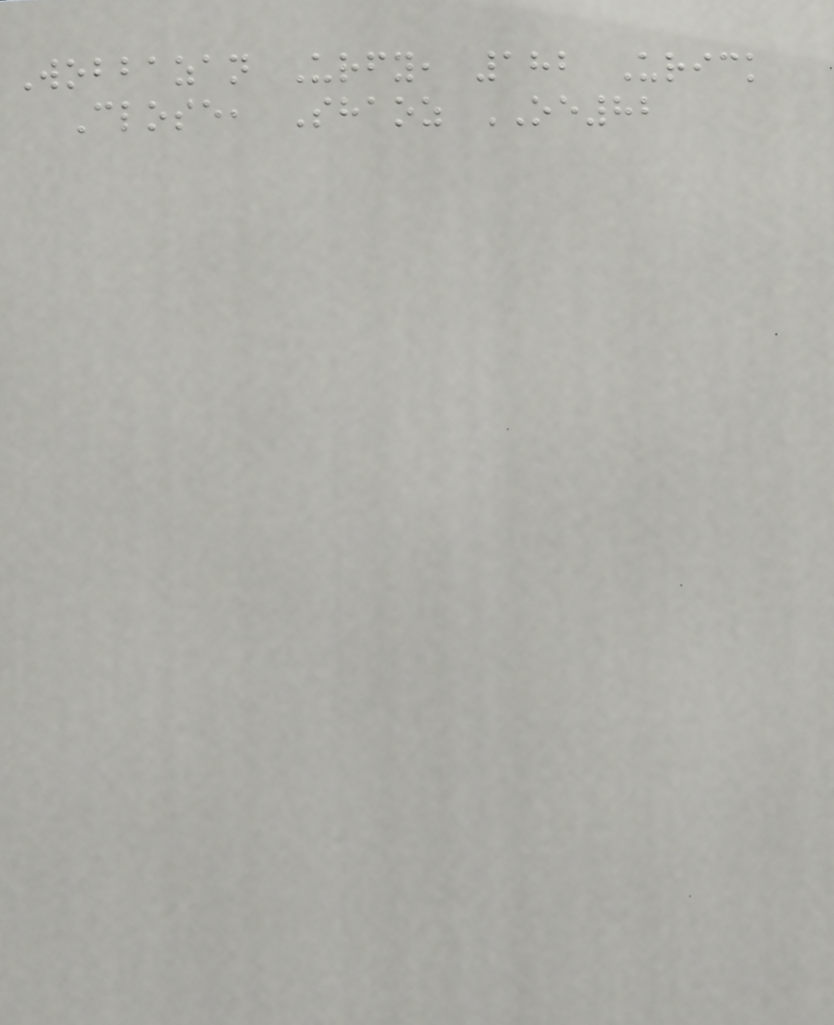Wobbazan Urfy, 182 Urick
Close, Shaoz OE82
